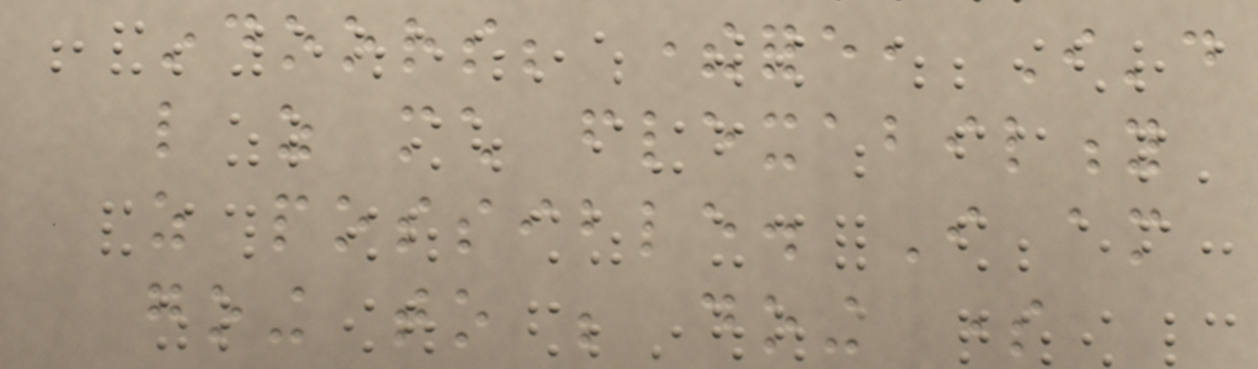indoors; therefore, I'd
like as much flexability
as possible. I am
going to be doing some
